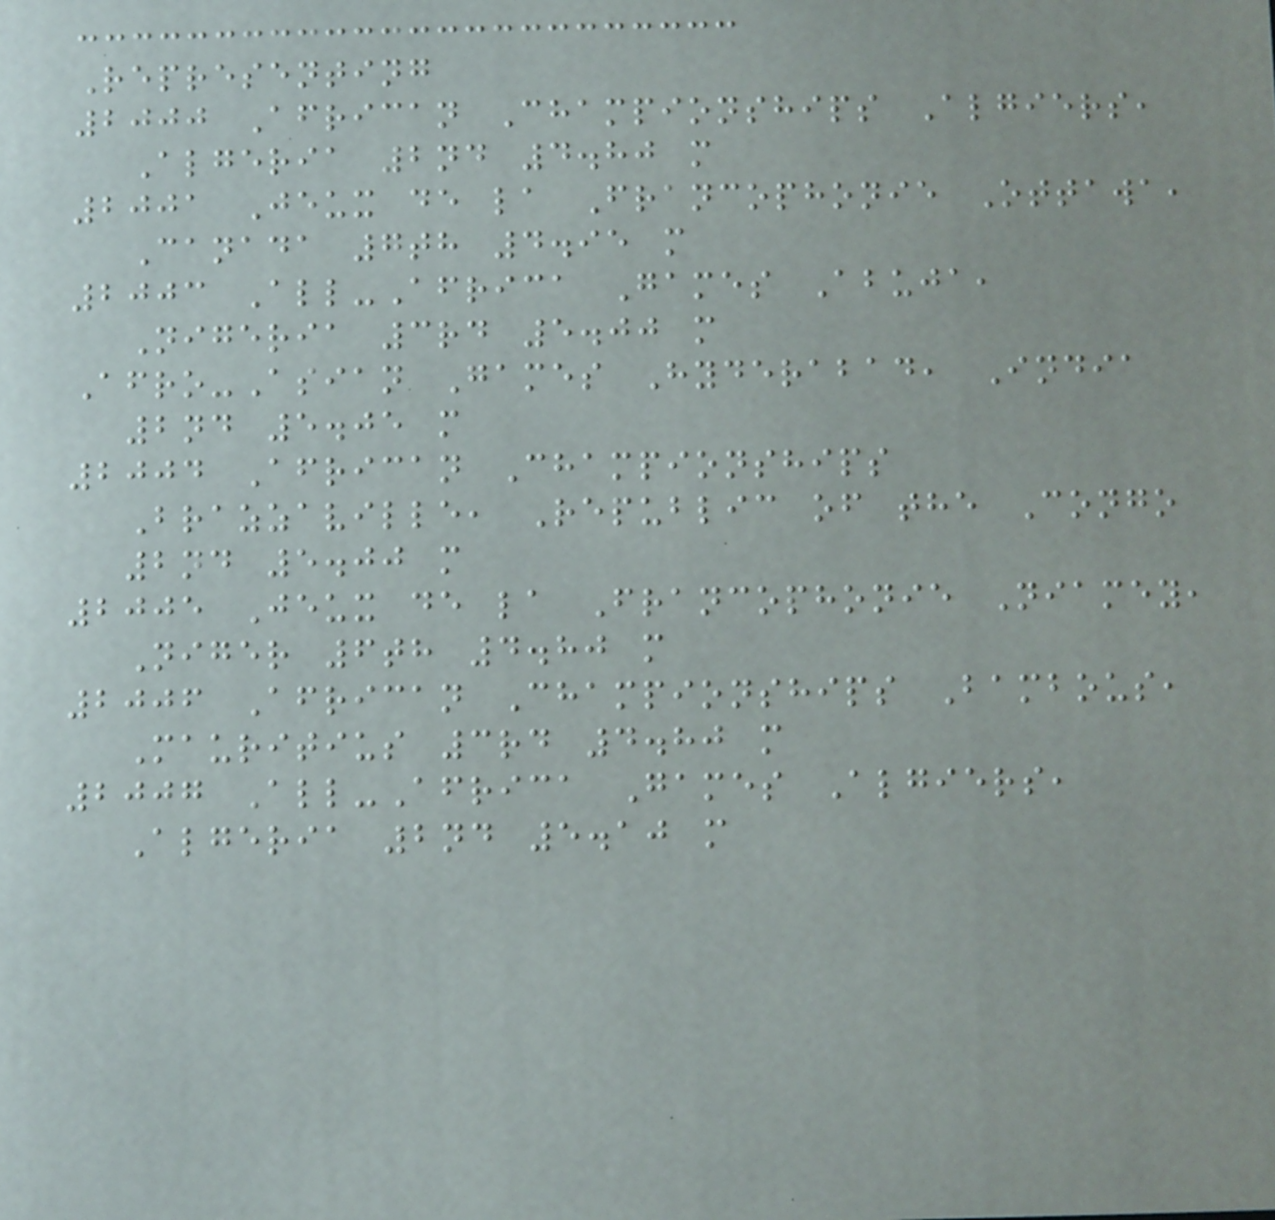Representing
2000 African Championships Algiers,
Algeria 2nd 4.80 m
2001 Jeux de la Francophonie Ottawa,
Canada 7th 4.95 m
2003 All-Africa Games Abuja,
Nigeria 3rd 5.00 m
Afro-Asian Games Hyderabad, India
2nd 5.05 m
2004 African Championships
Brazzaville, Republic of the Congo
2nd 5.00 m
2005 Jeux de la Francophonie Niamey,
Niger 6th 4.80 m
2006 African Championships Bambous,
Mauritius 3rd 4.80 m
2007 All-Africa Games Algiers,
Algeria 2nd 5.10 m
